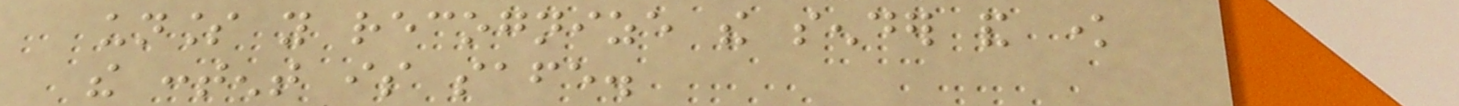unless you recognize the sender and know
the content is safe.
